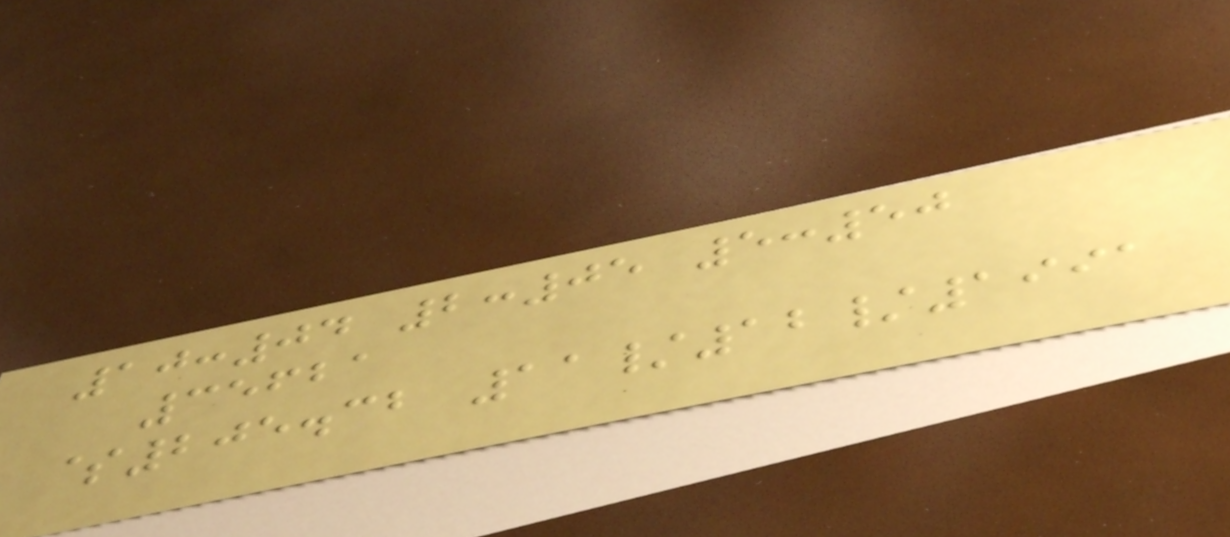10:04 2:05 5:50
35621
$205.32 11/12/1991
